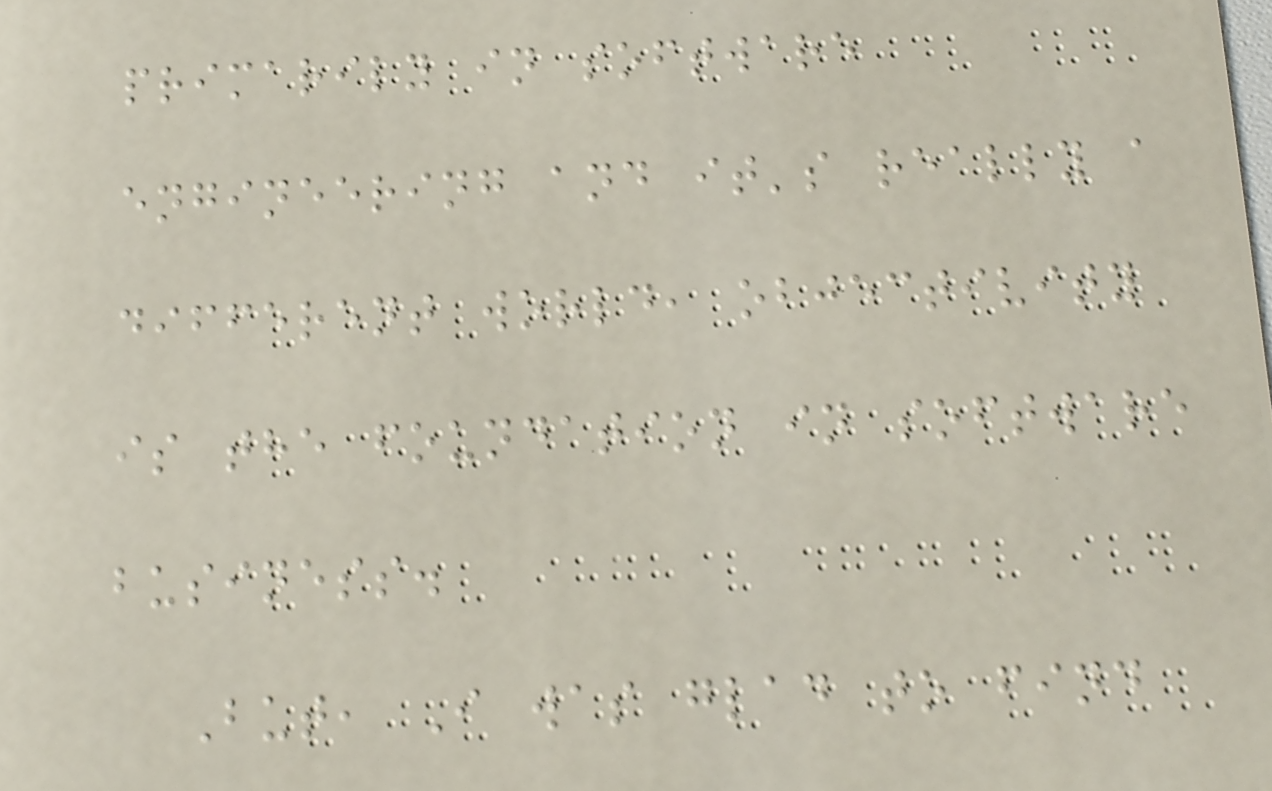primarily in software
engineering and it's really a
different world, objectivity
is the foundation in software
business.
But, I was glad to find
